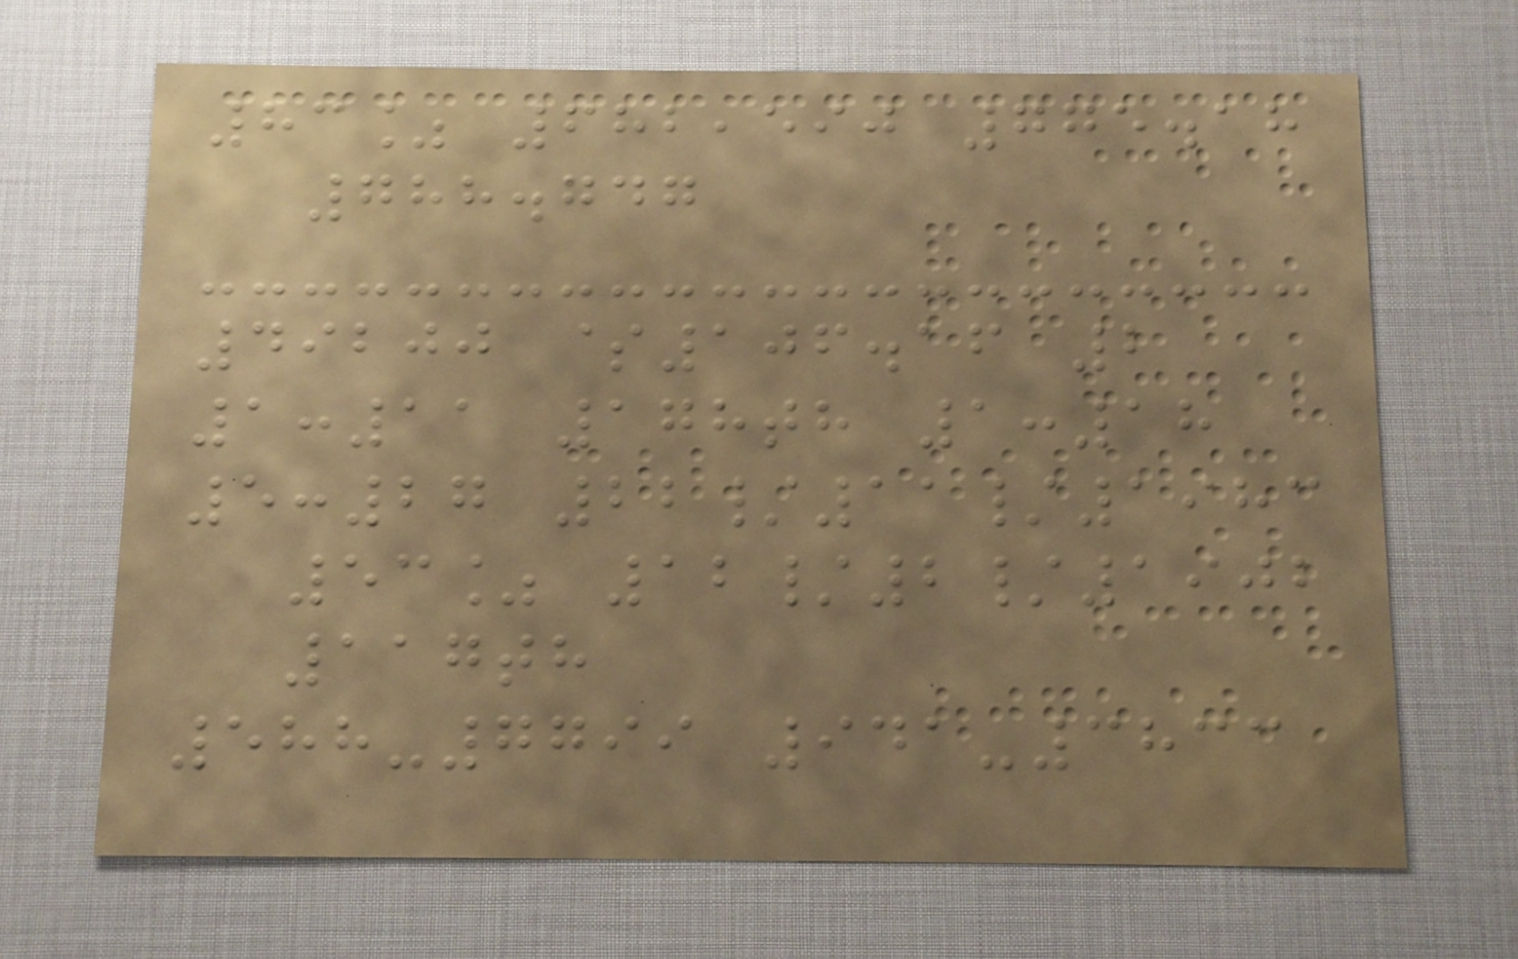83% 682,590 775.18
788.747
49200 $106.16 2
1:11 178th 1:18
5:27 22/11/1983
53% 12/2/1902
117th
588-7799 941-3833
